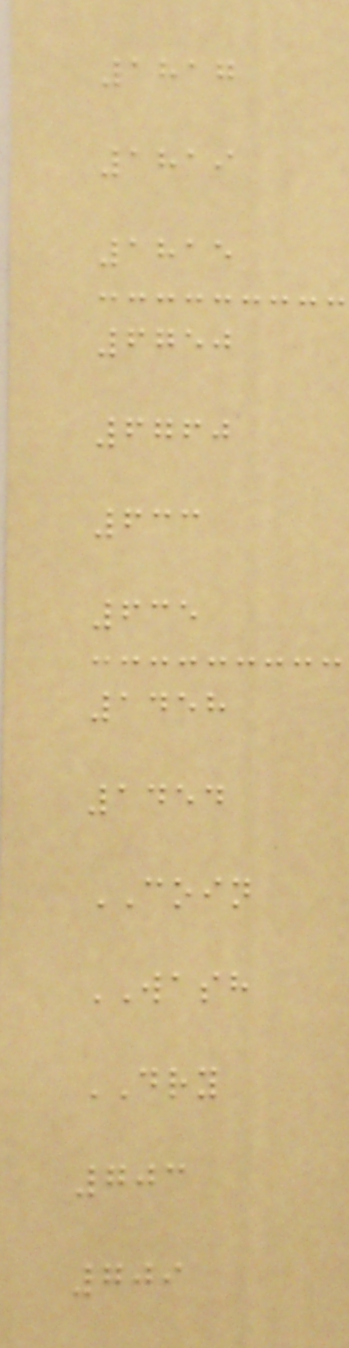1817
1819
1815
6750
6760
633
635
1458
1454
COIN
WASH
DRY
703
709
